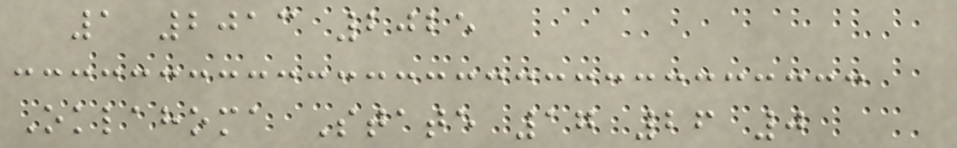1 2013 2025
Oklahoma State 17 26 0
